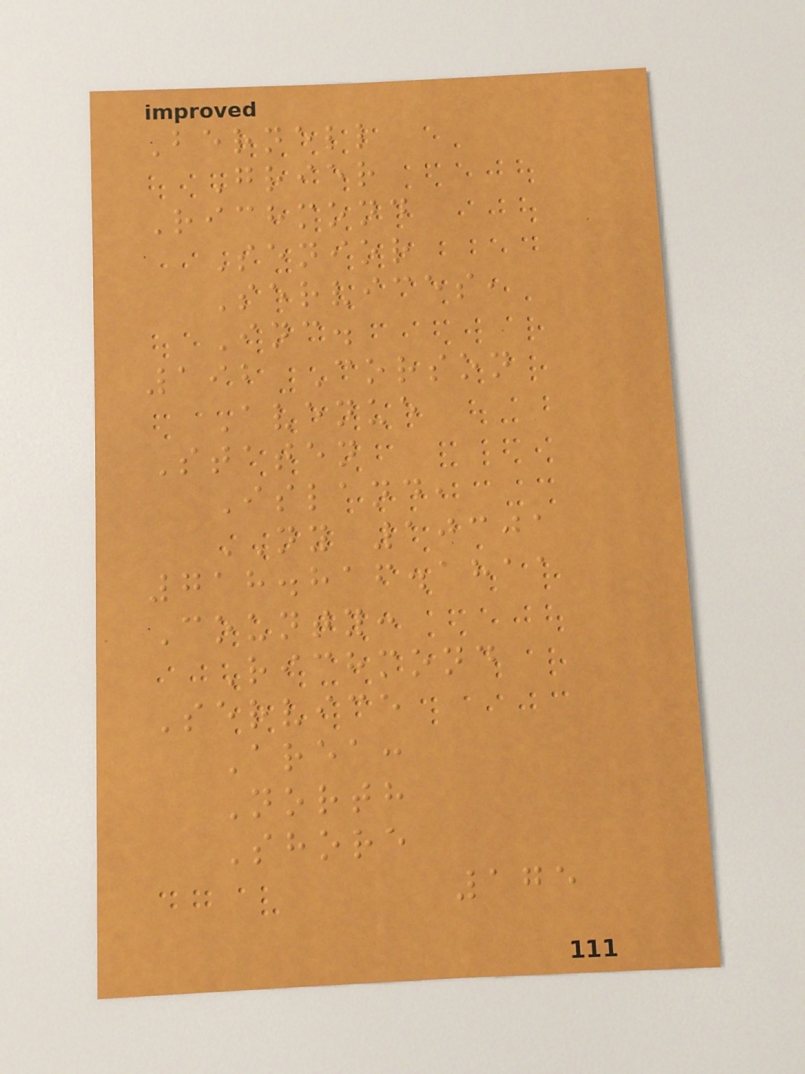Bernell
Grier
Richmond
Senior
Services,
Inc.
192 Corson
Avenue
Staten
Island,
NY 10301
718.816.1811
County:
Richmond
Service
Area:
North
Shore
175
